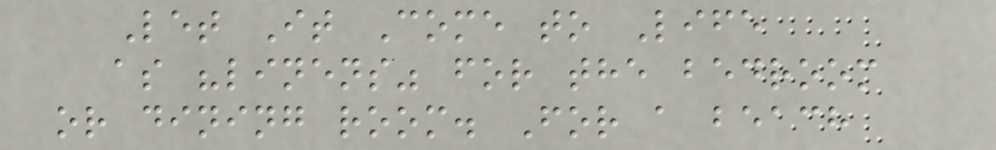Let It Come to Life
as "linens" for the bedroom
or dining room. For a beach
